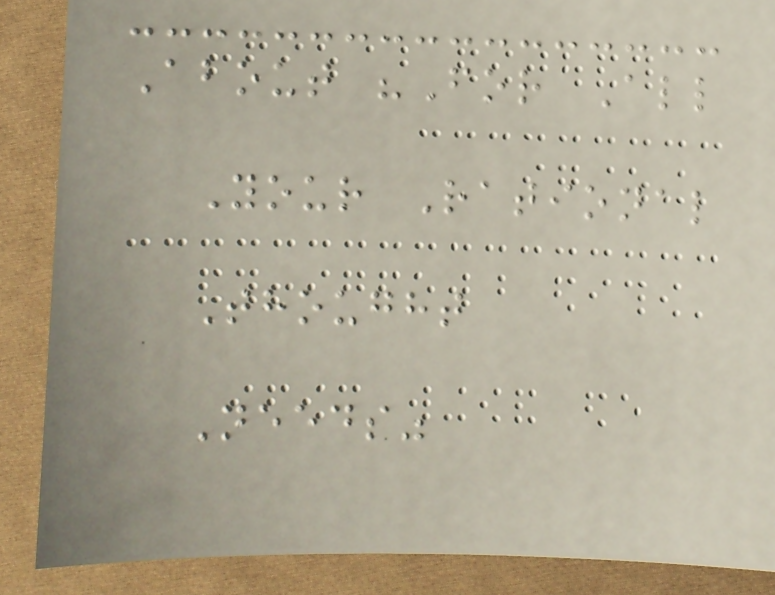About "For All
Your Rational
Thought
Needs"
